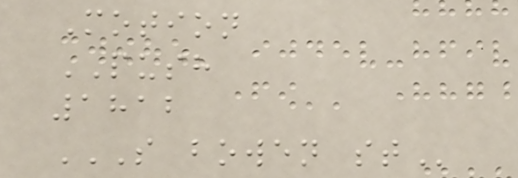Motion
PUSH
1812
S BOWEN ST
